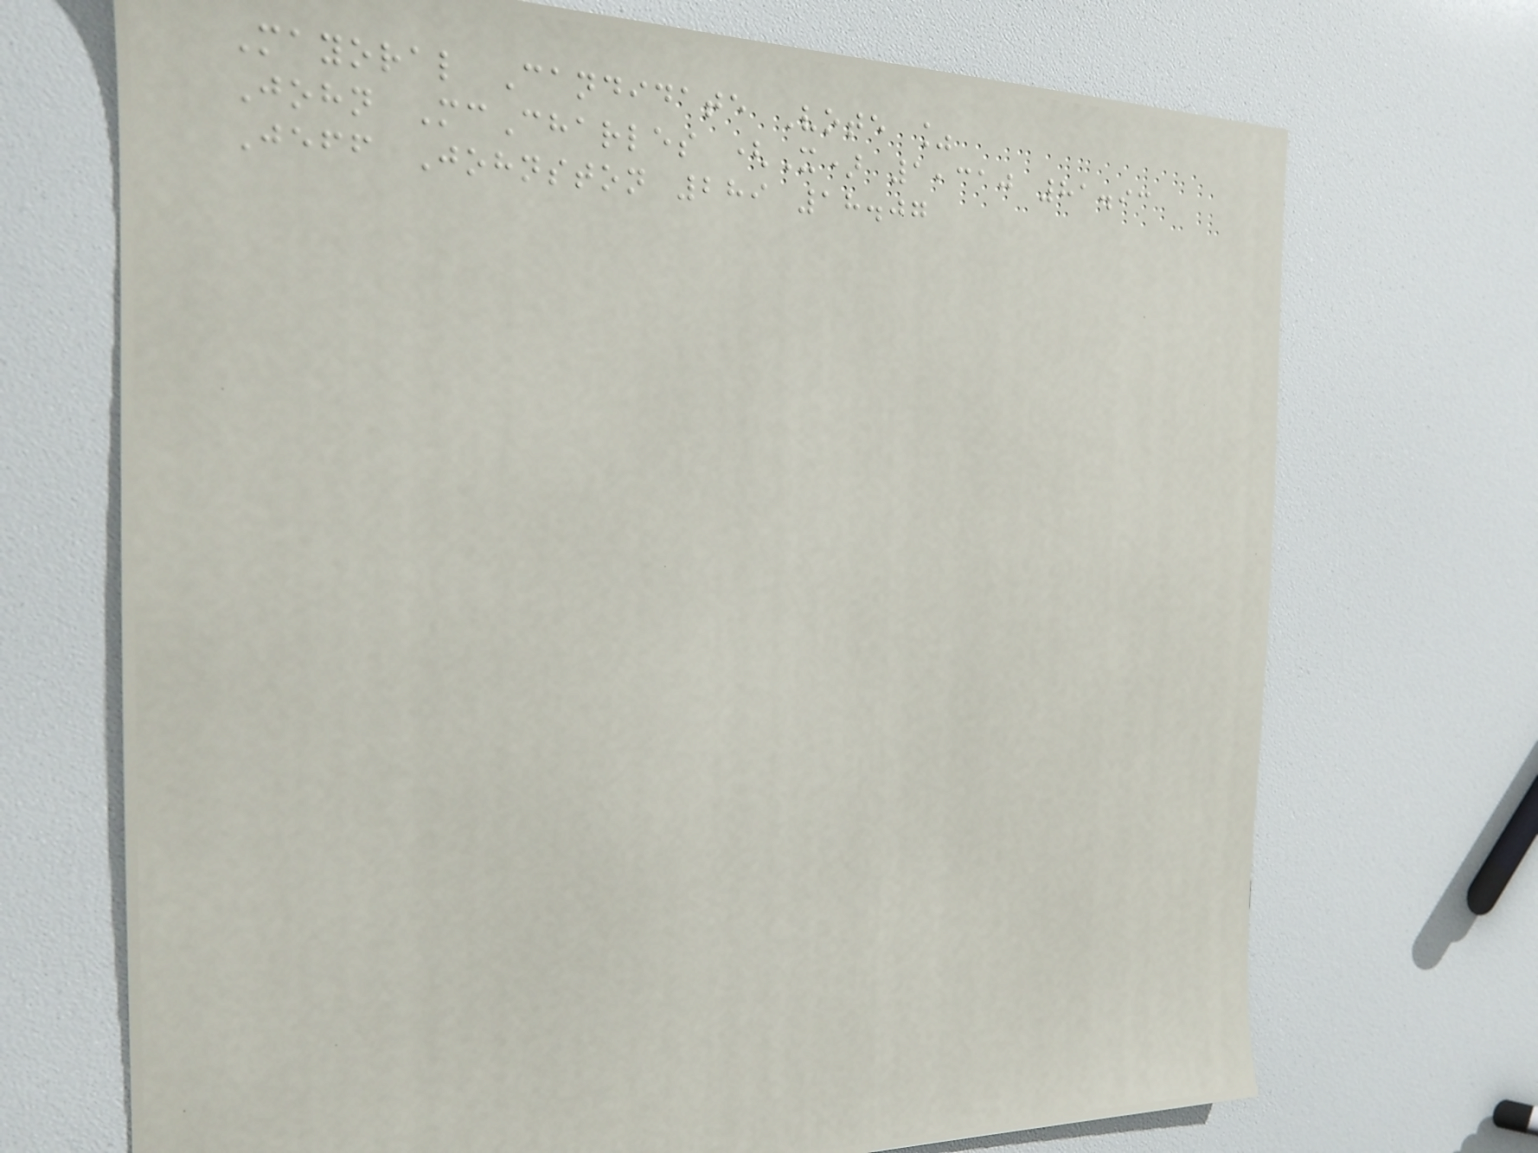Mayoral Candidate Vote %
John McCharles (X) 1,310 81.93
Jeff Johnston 289 18.07
